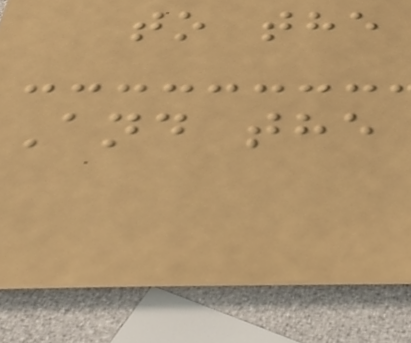to the
And the
